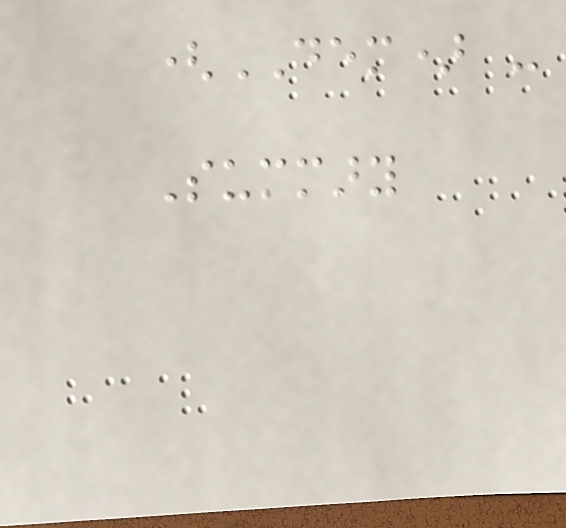(DEM) -
Summary
